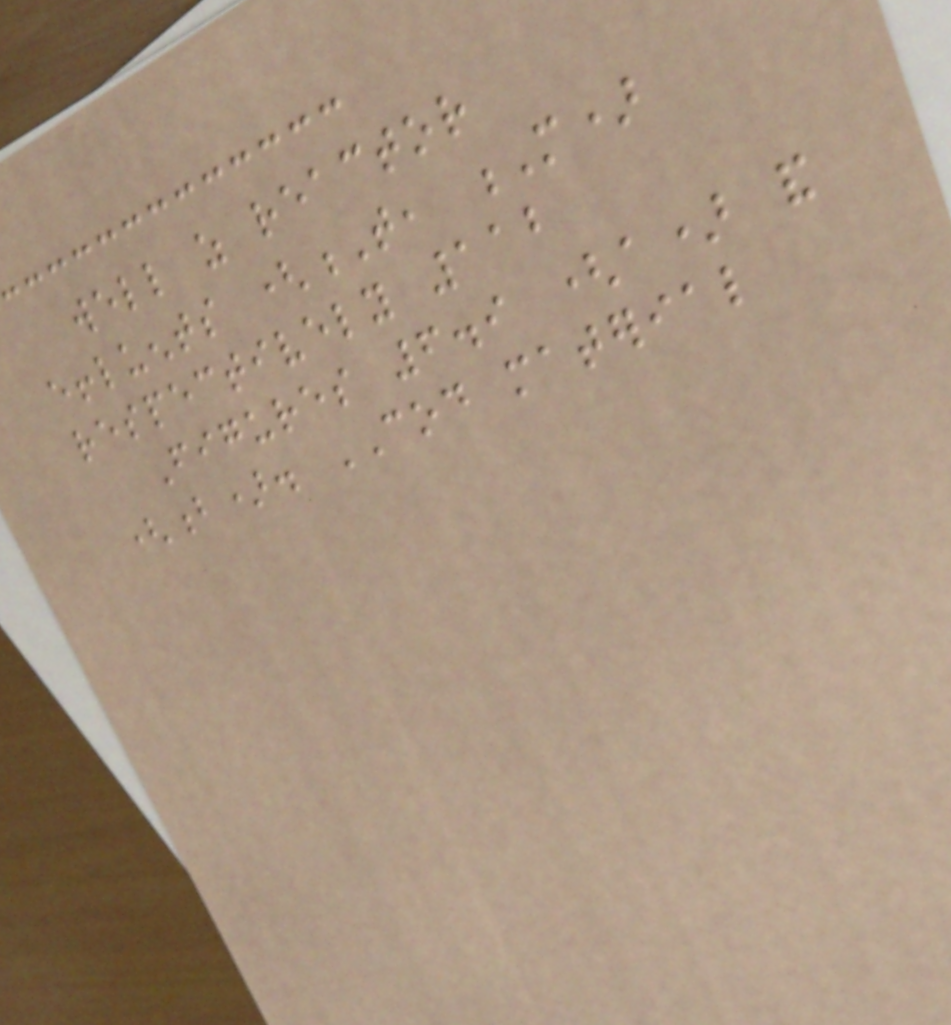well as reactor
effluents (T, M)
respectively 112
Figures 6.9 (a) and
(b). COD material
